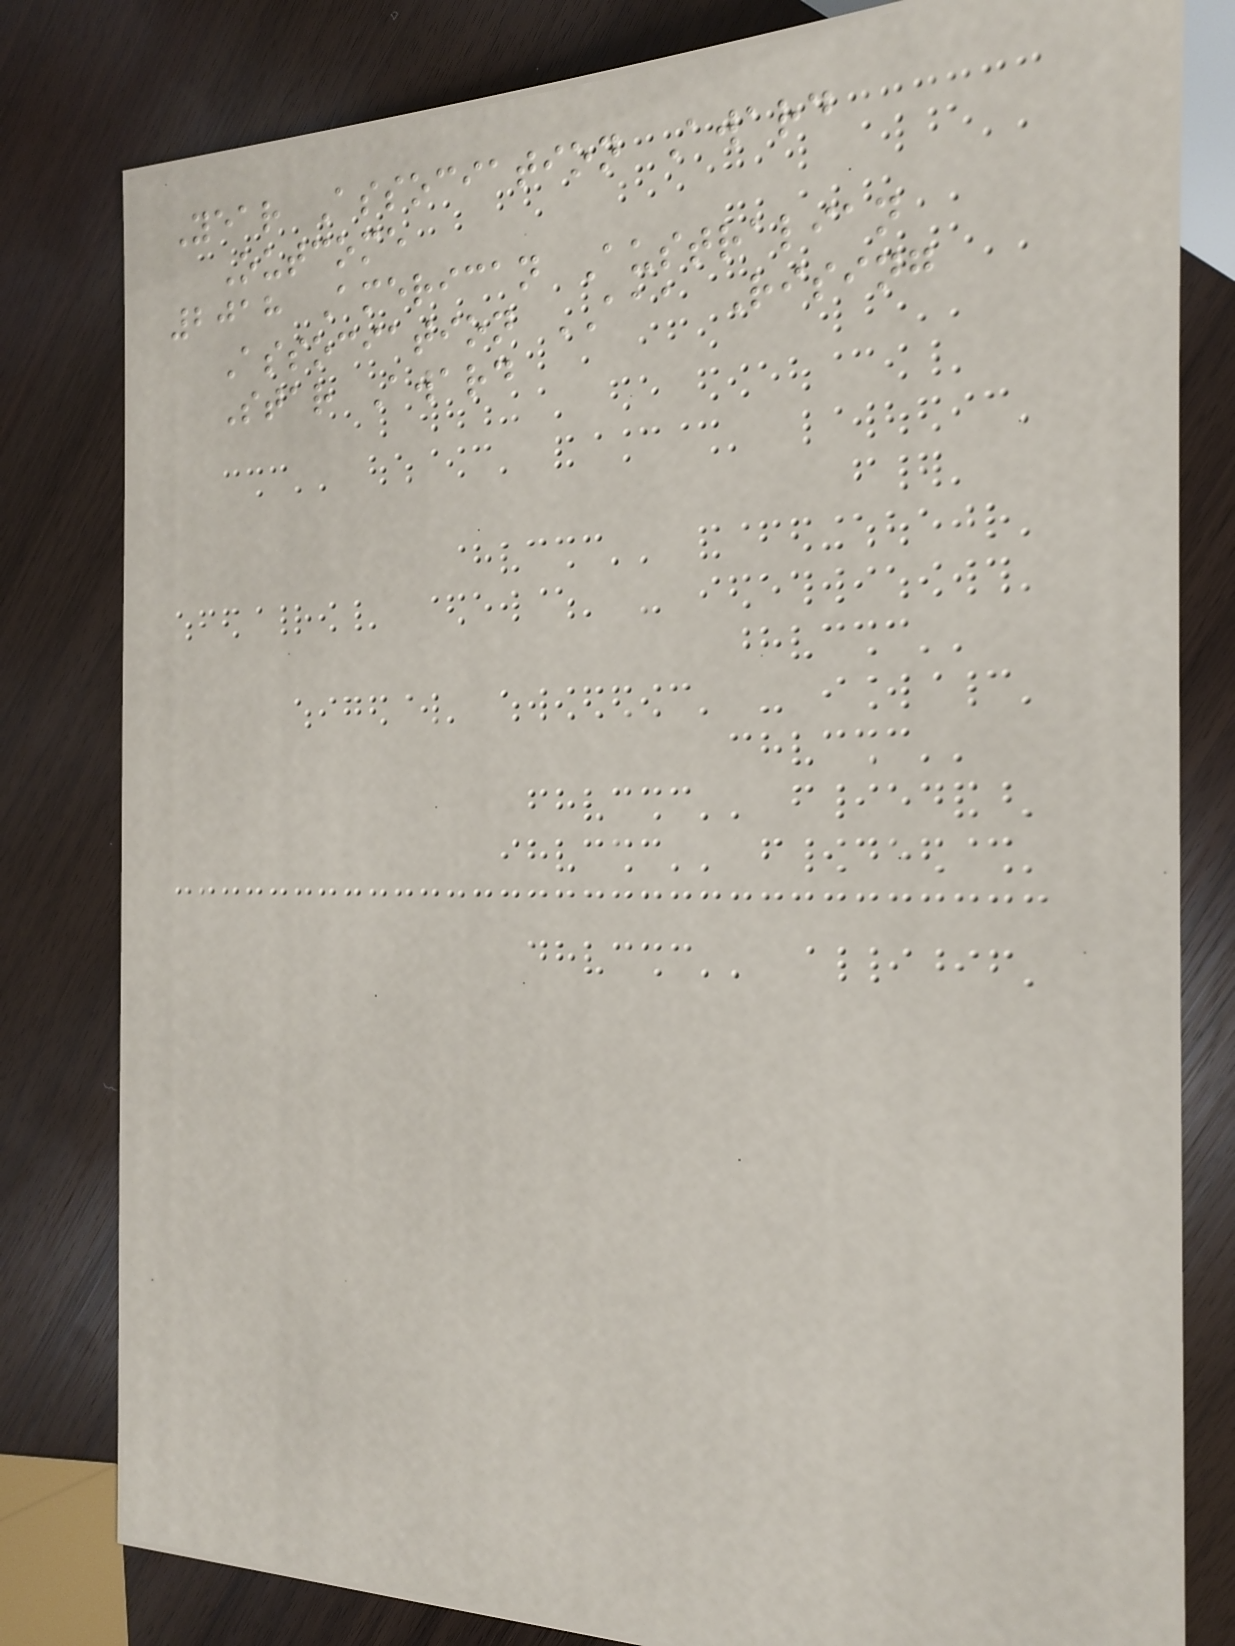Year Association Award
Outcome
2018 American Australian
Association AAA Rising
Star Award
